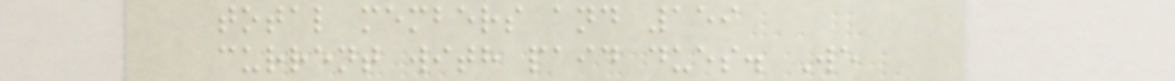total members and 159
current with paid dues. We
